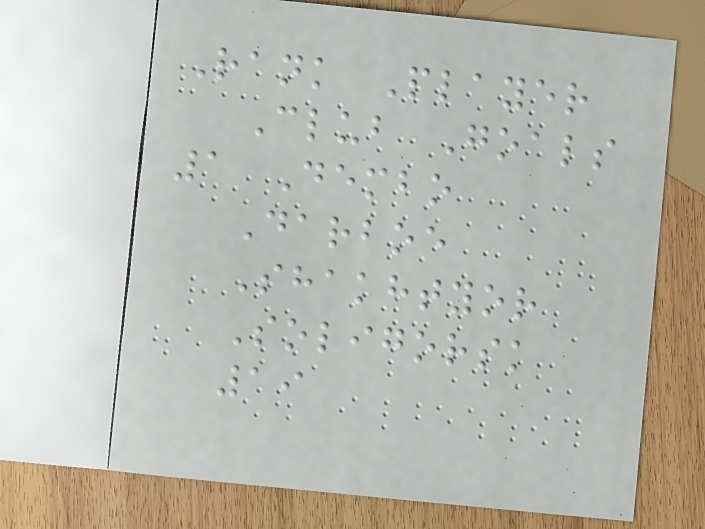Rank Player
Club Goals
1 Dembo
Darboe
Shakhtyor
Soligorsk
19
